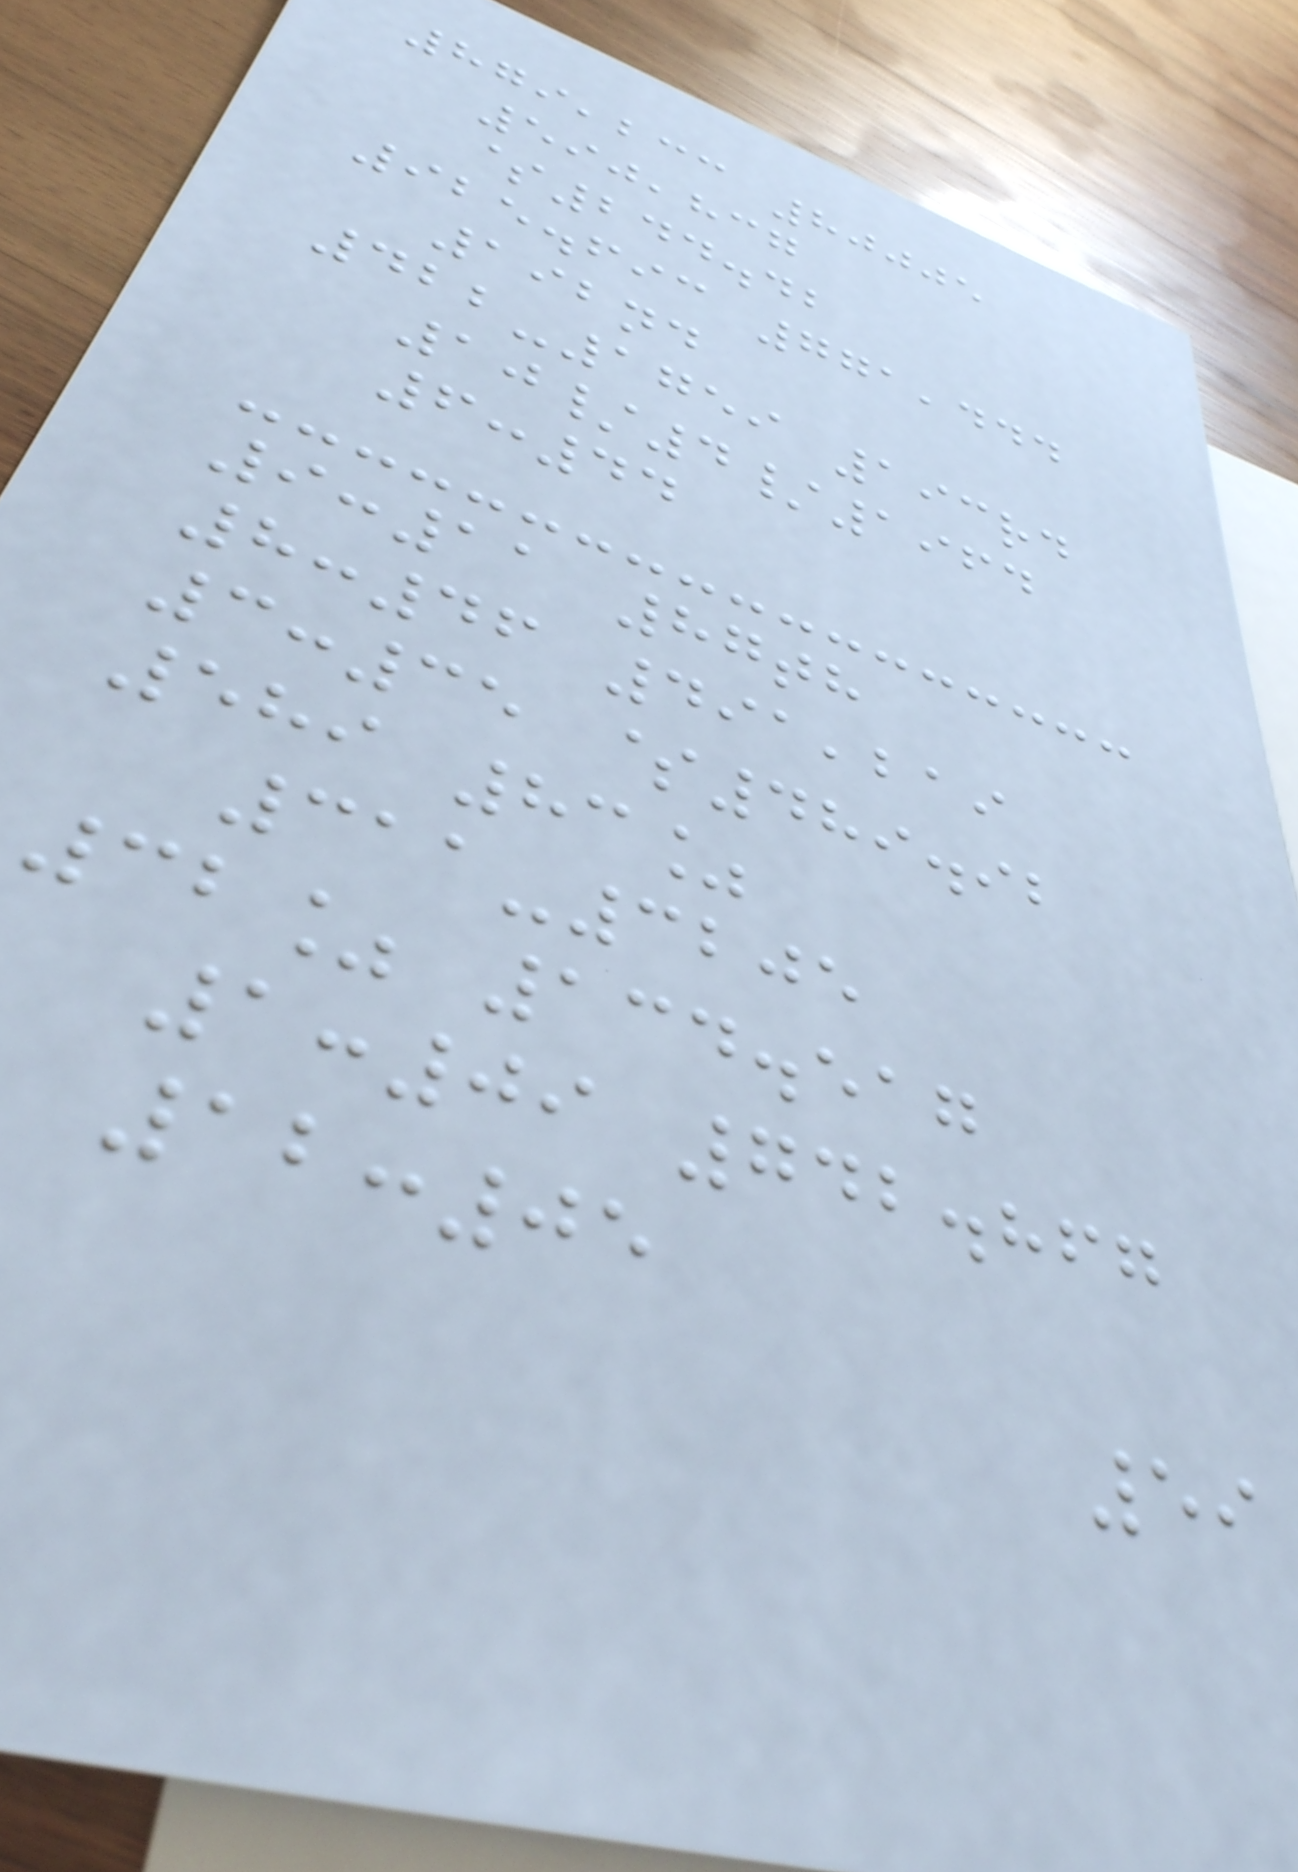879,233 80005
590,837
$244.42
925.693 771,444
192nd
422-1759 193rd
10/4/1964
6:44
9:11 87th
8:46 491,219
3:35 $489.92
589 83%
311-3205
32% 134.517
1:09 742.867
12:05
59
